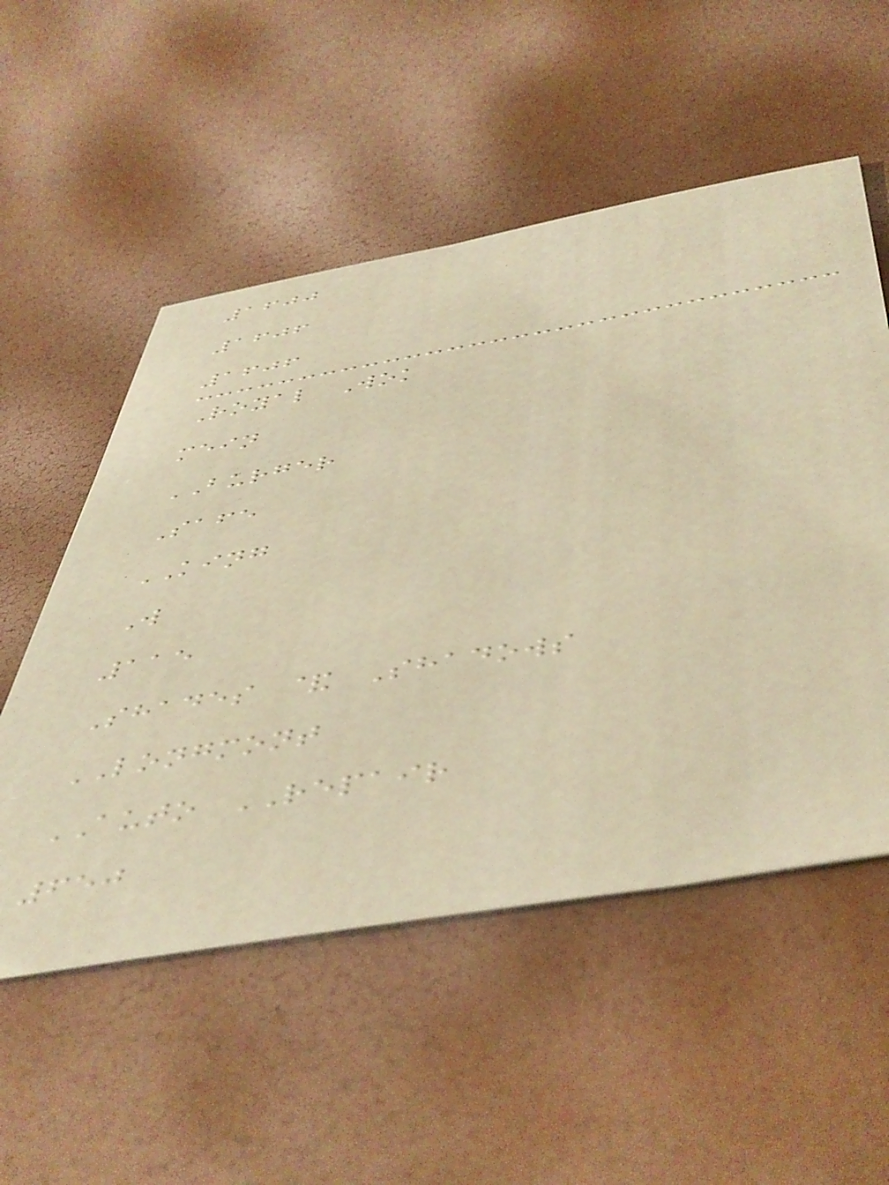1600
1606
1606
Royal Wok
mein
BURGER
Safe
KING
W
115
Shades & Shadows
LONGMONT
AUTO REPAIR
650
